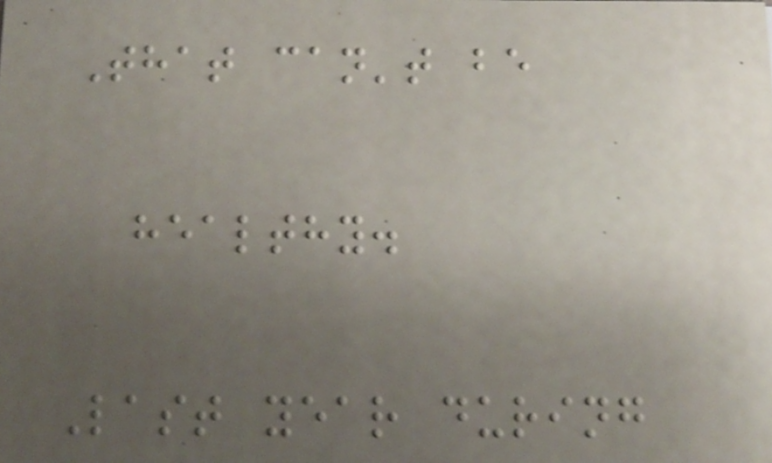That can't be
healthy.
Last year during
